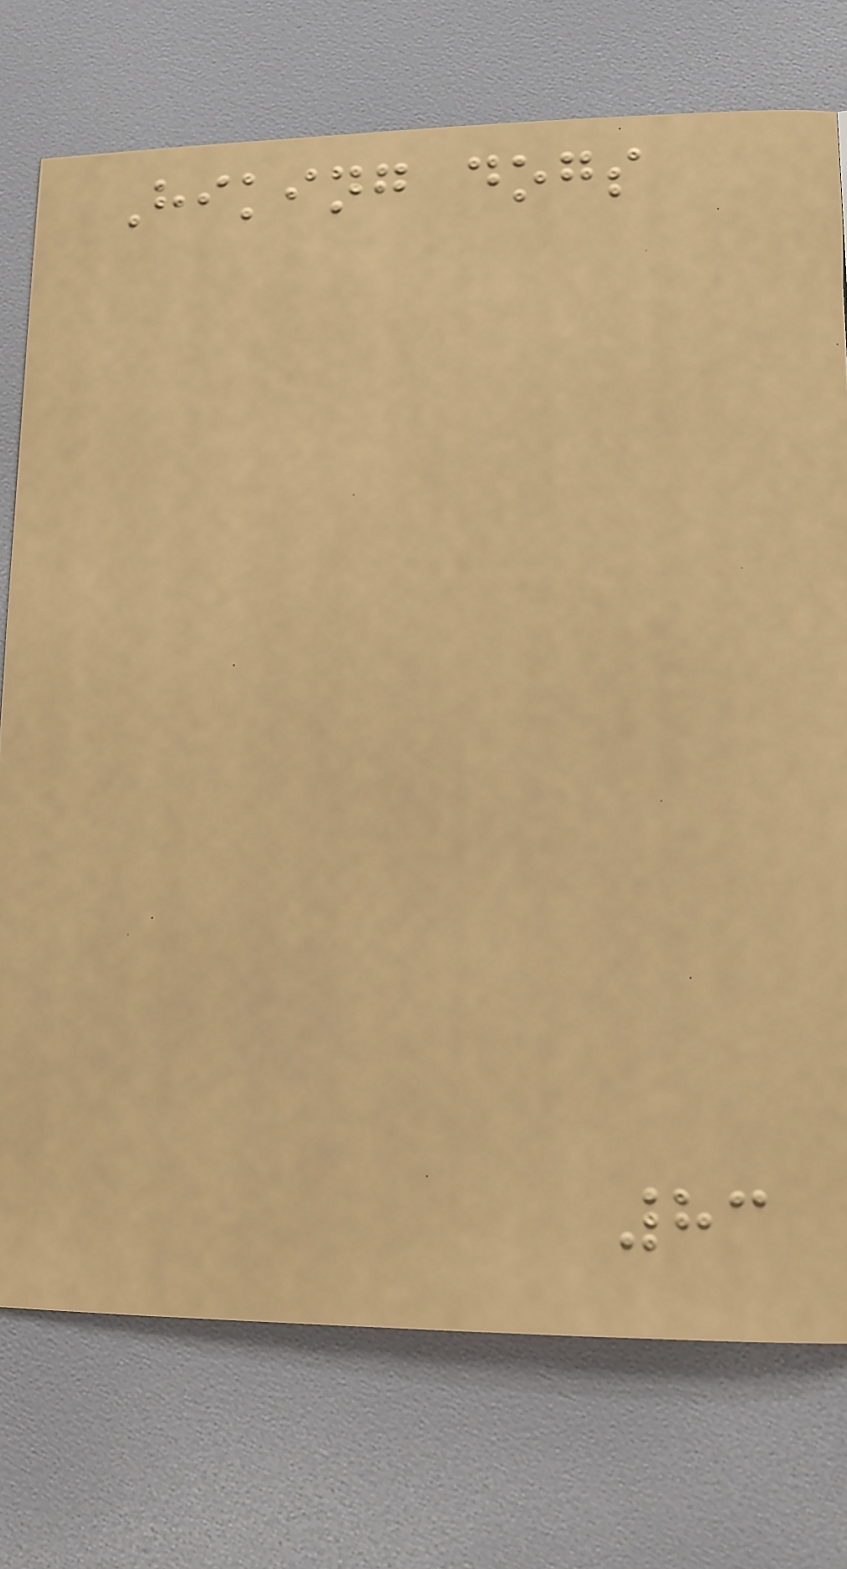Hiking dogs
83
